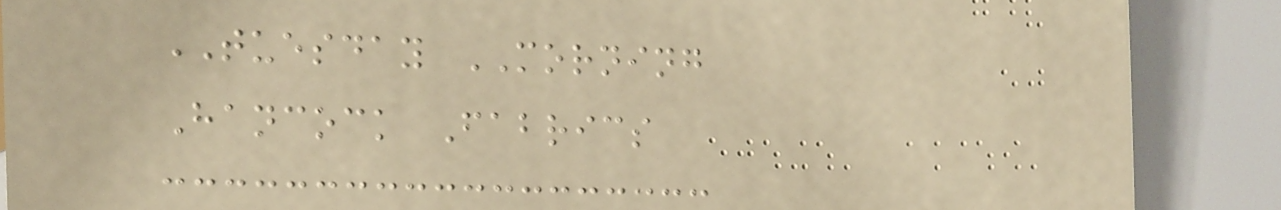TUESDAY MORNING
Hancock Fabrics
